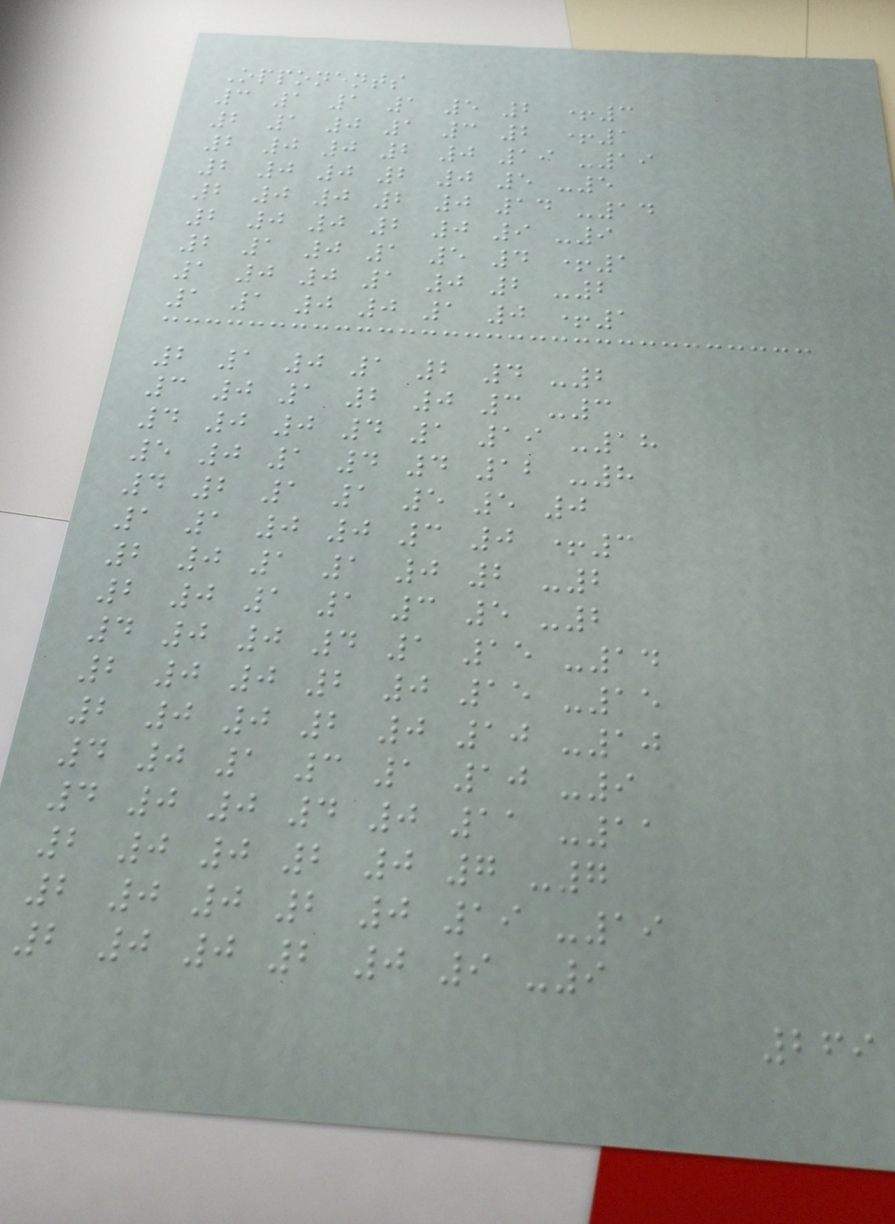Opponents
3 1 1 1 5 2 +3
2 1 0 1 3 2 +1
2 0 0 2 0 19 -19
2 0 0 2 0 5 -5
2 0 0 2 0 14 -14
2 0 0 2 0 9 -9
2 1 0 1 5 4 +1
1 0 0 1 0 2 -2
1 1 0 0 1 0 +1
2 1 0 1 2 4 -2
3 0 1 2 0 3 -3
4 0 0 4 1 19 -18
5 0 1 4 4 12 -8
4 2 1 1 5 5 0
1 1 0 0 3 0 +3
2 0 1 1 0 2 -2
2 0 1 1 3 5 -2
4 0 0 4 1 15 -14
2 0 0 2 0 15 -15
2 0 0 2 0 10 -10
4 0 1 3 1 10 -9
4 0 0 4 0 11 -11
2 0 0 2 0 7 -7
2 0 0 2 0 19 -19
2 0 0 2 0 9 -9
269
